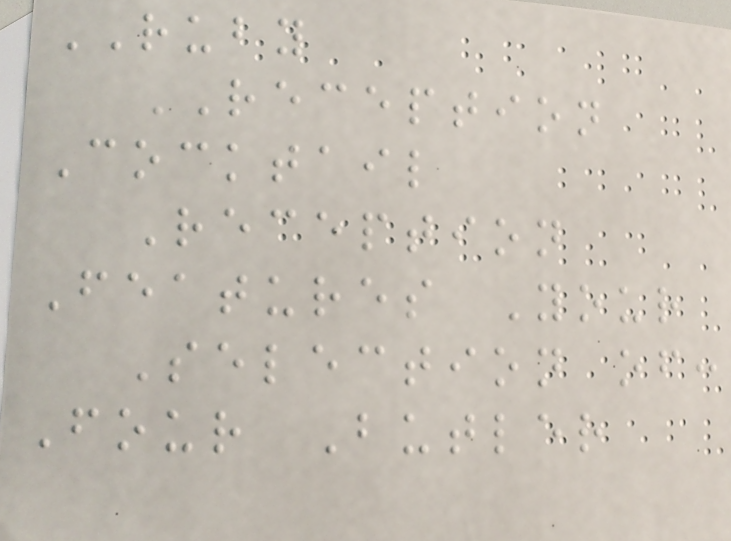RUBY
RECEPTION
Cocktail
Reception
Features Your
Selection of:
Four Butler
